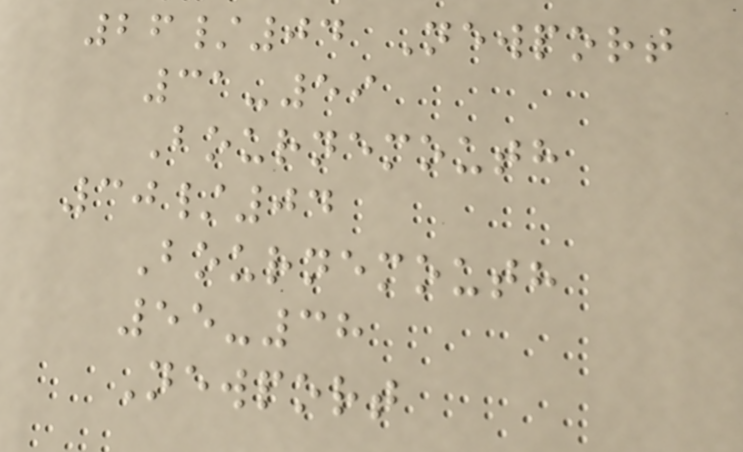26/04 Newport
31-59
Bournemouth
30/04
Bournemouth
55-38
Newport
